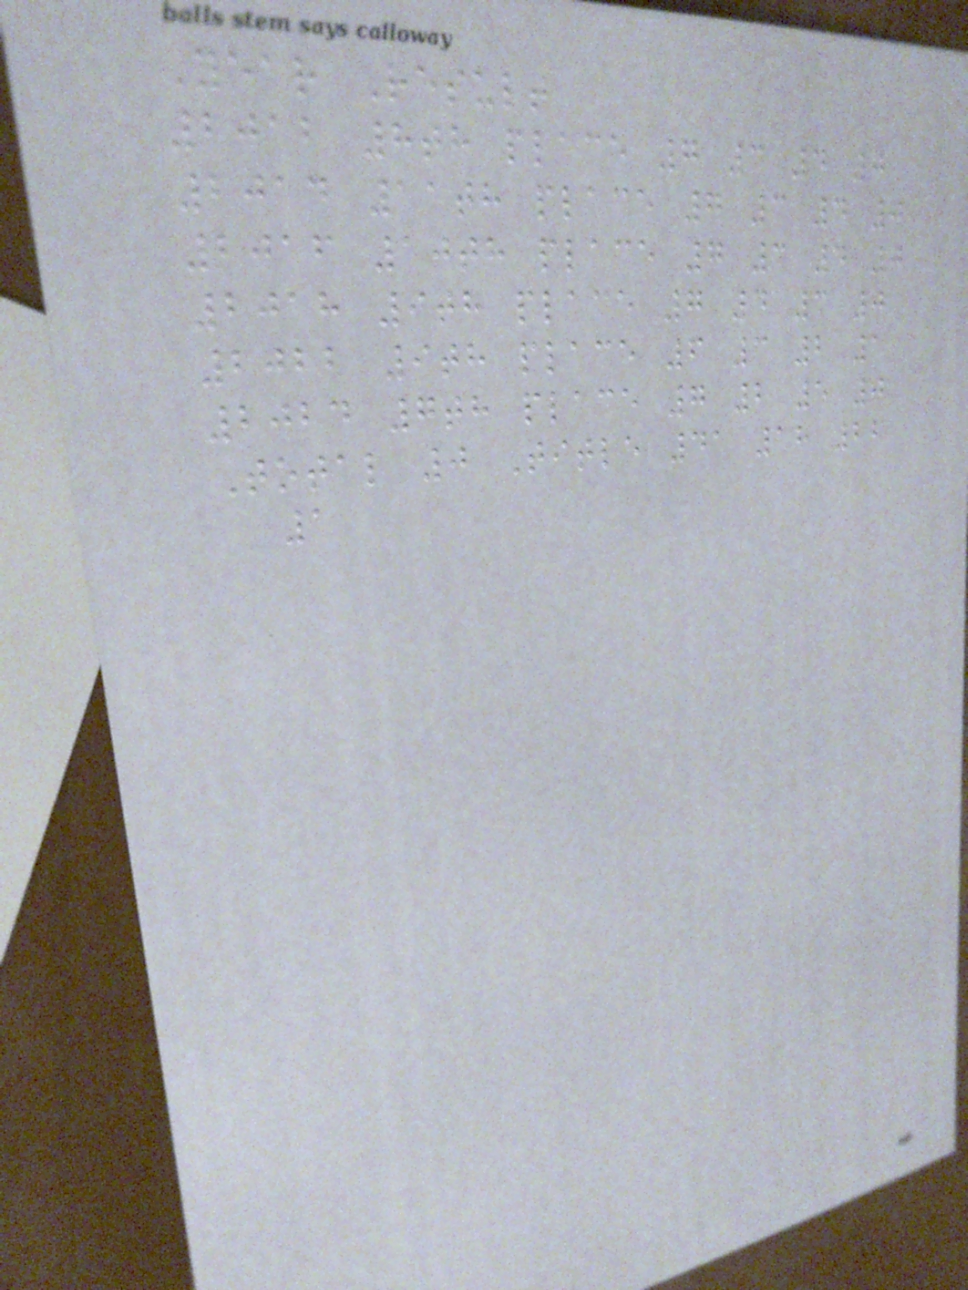Year Result
2012 8th place 7 3 4 0
2014 11th place 7 3 4 0
2016 10th place 7 3 4 0
2018 9th place 7 4 3 0
2022 9th place 6 3 2 1
2024 7th place 7 2 5 0
Total 0 Title 41 18 22
1
